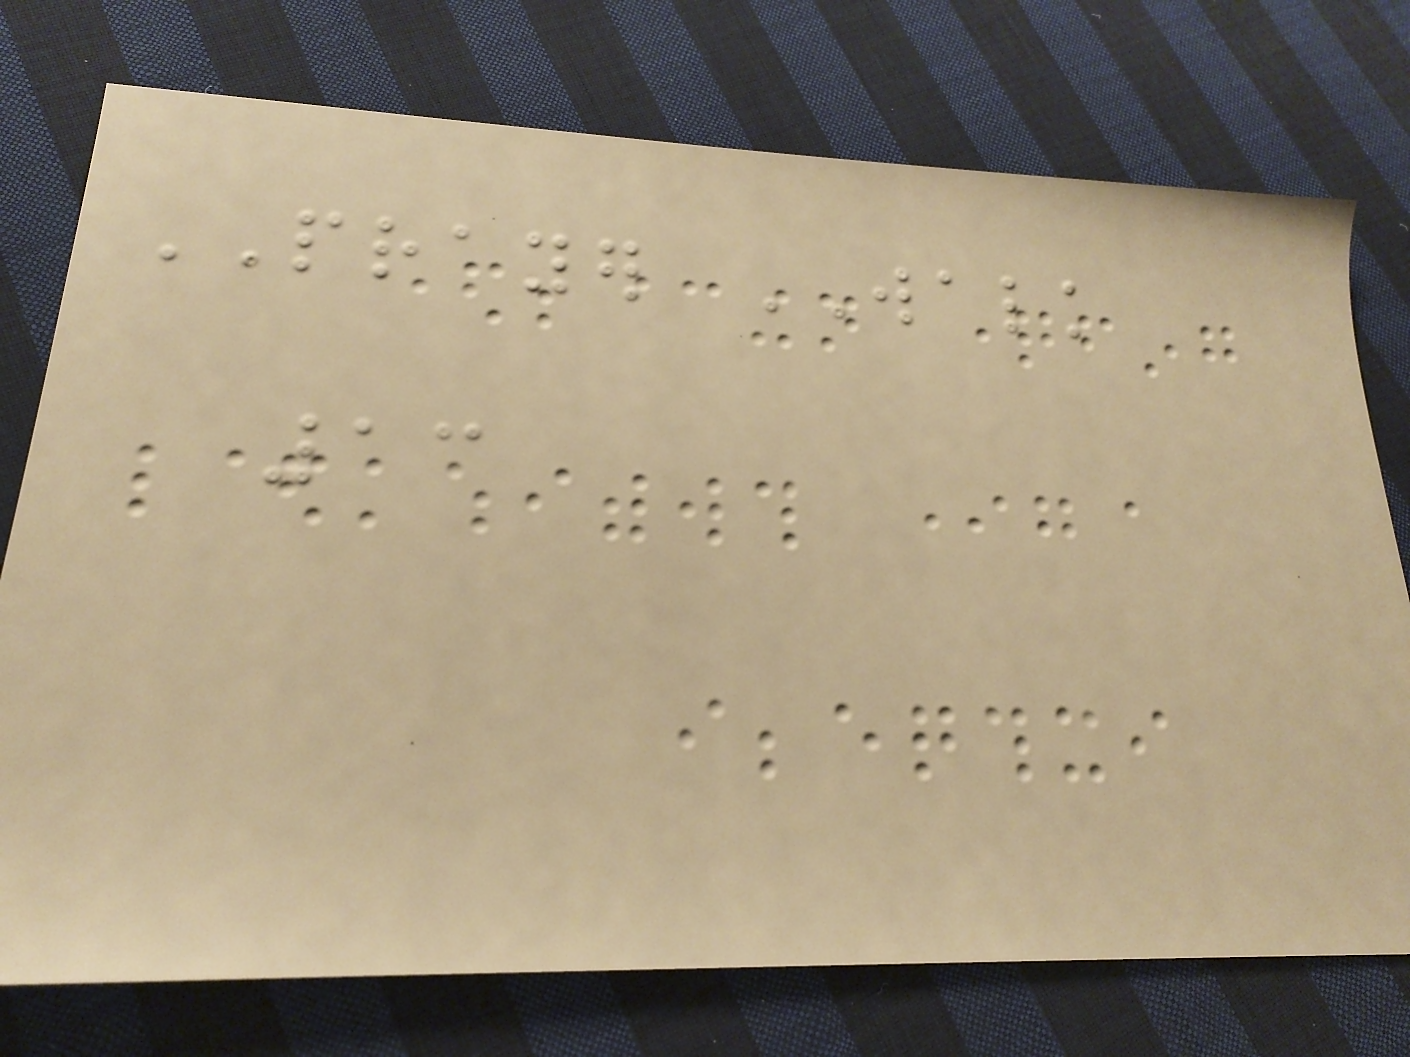PRAYER WALK
13
